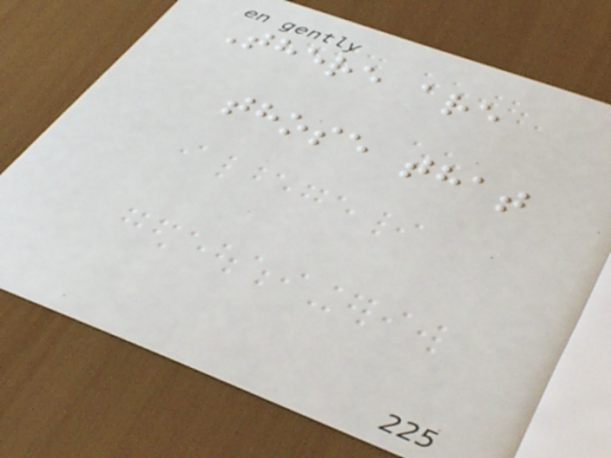There are
those that
